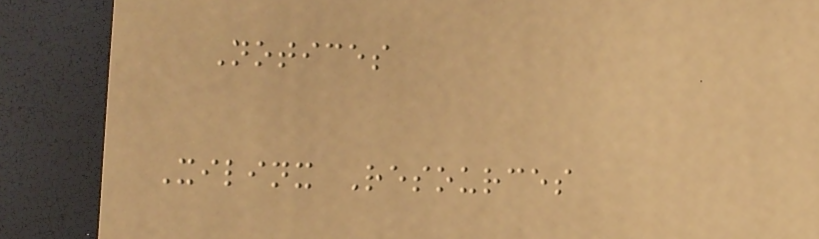Notices
Xilinx Resources
